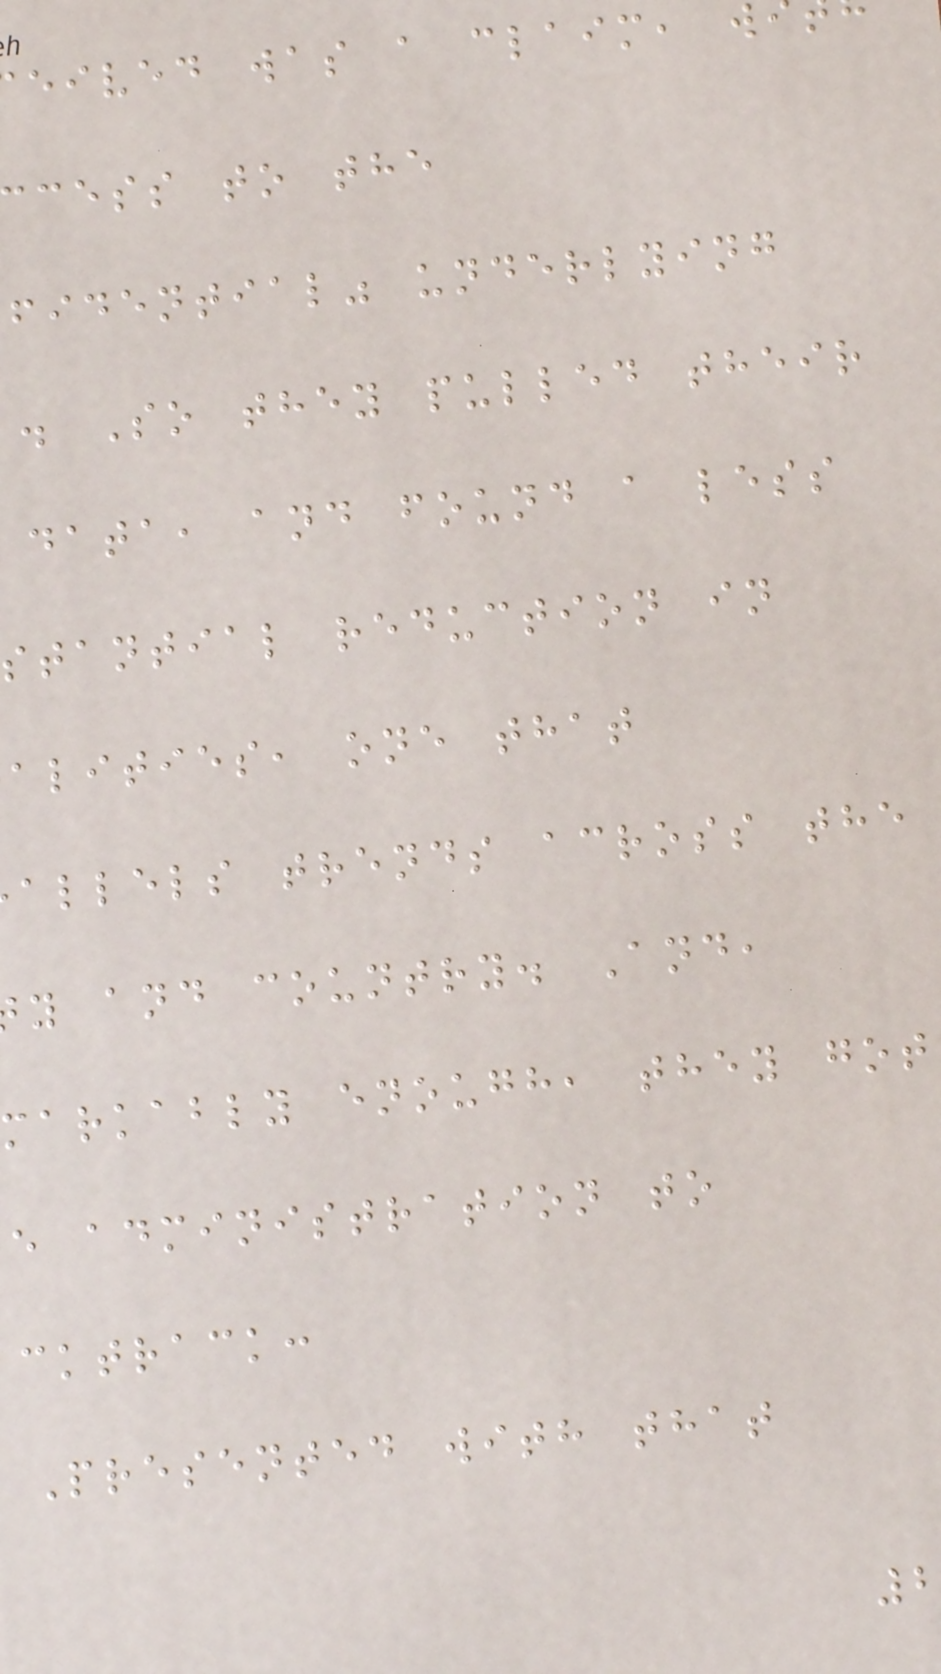eived was a claim, w
ccess to the
fidential" underlying
. So they pulled their
data, and found a less
stantial reduction in
alities, one that
allels trends across the
y and country. And,
markably enough, they got
e administration to
cktrack:
Presented with that
